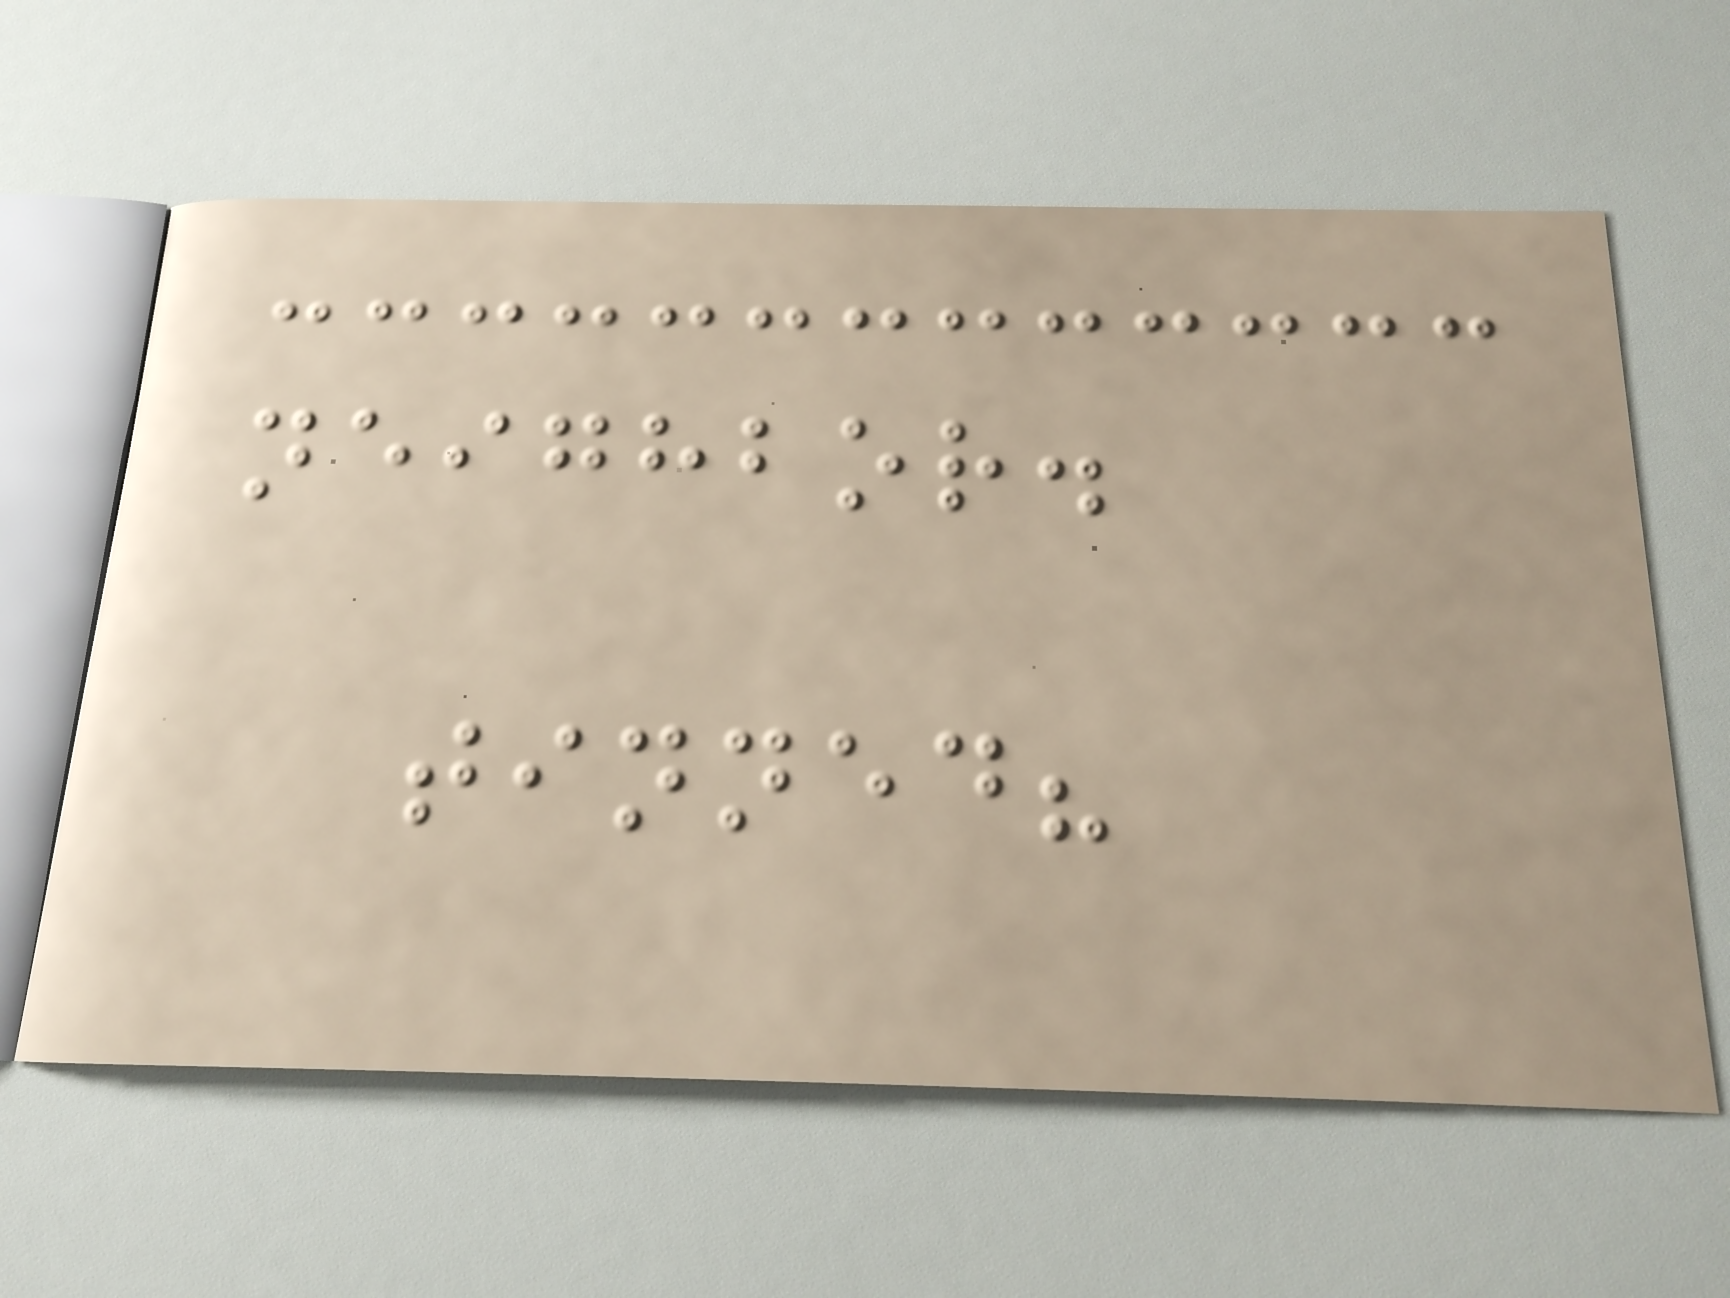neighbor.
tinned?
